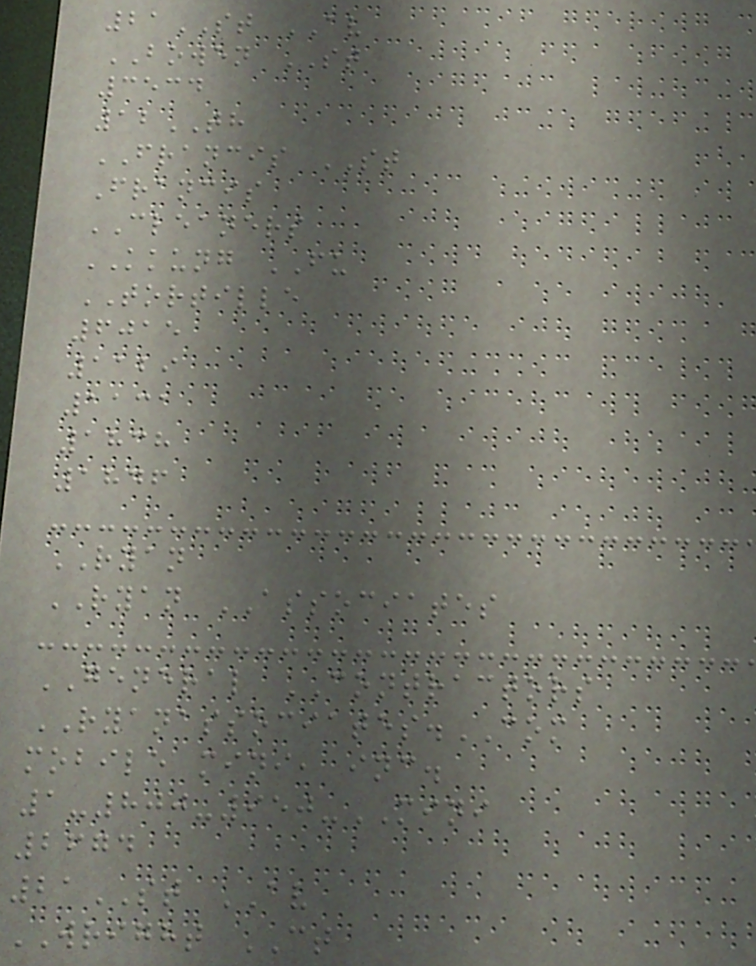21ST AV
BOWEN ST
3534
12TH
FRANCIS ST
Francis
CLEANERS
KKUNG FU
TORTILLE
6015
1129
1131
1838
1846
RYAN
RYAN ASSOCIATES
GENERAL CONTRACTORS
RYANASSOCIATES.COM
mobile mini, inc.
1-800-950-MINI
2674
21ST AV
WRIGHT CT
